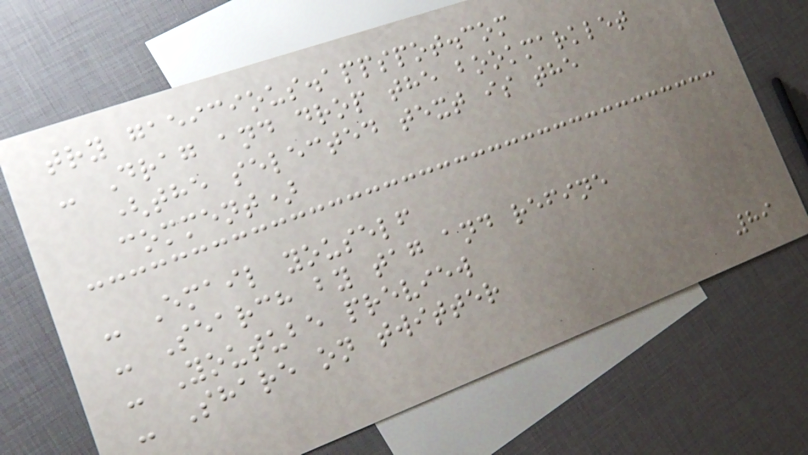try gaeicious.appspot.com
- Drag and drop the bookmarklet
(the selected text is the
comment)
- Email youself
- Search by tag and refine
- Youtube preview
- Share on twitter
89
